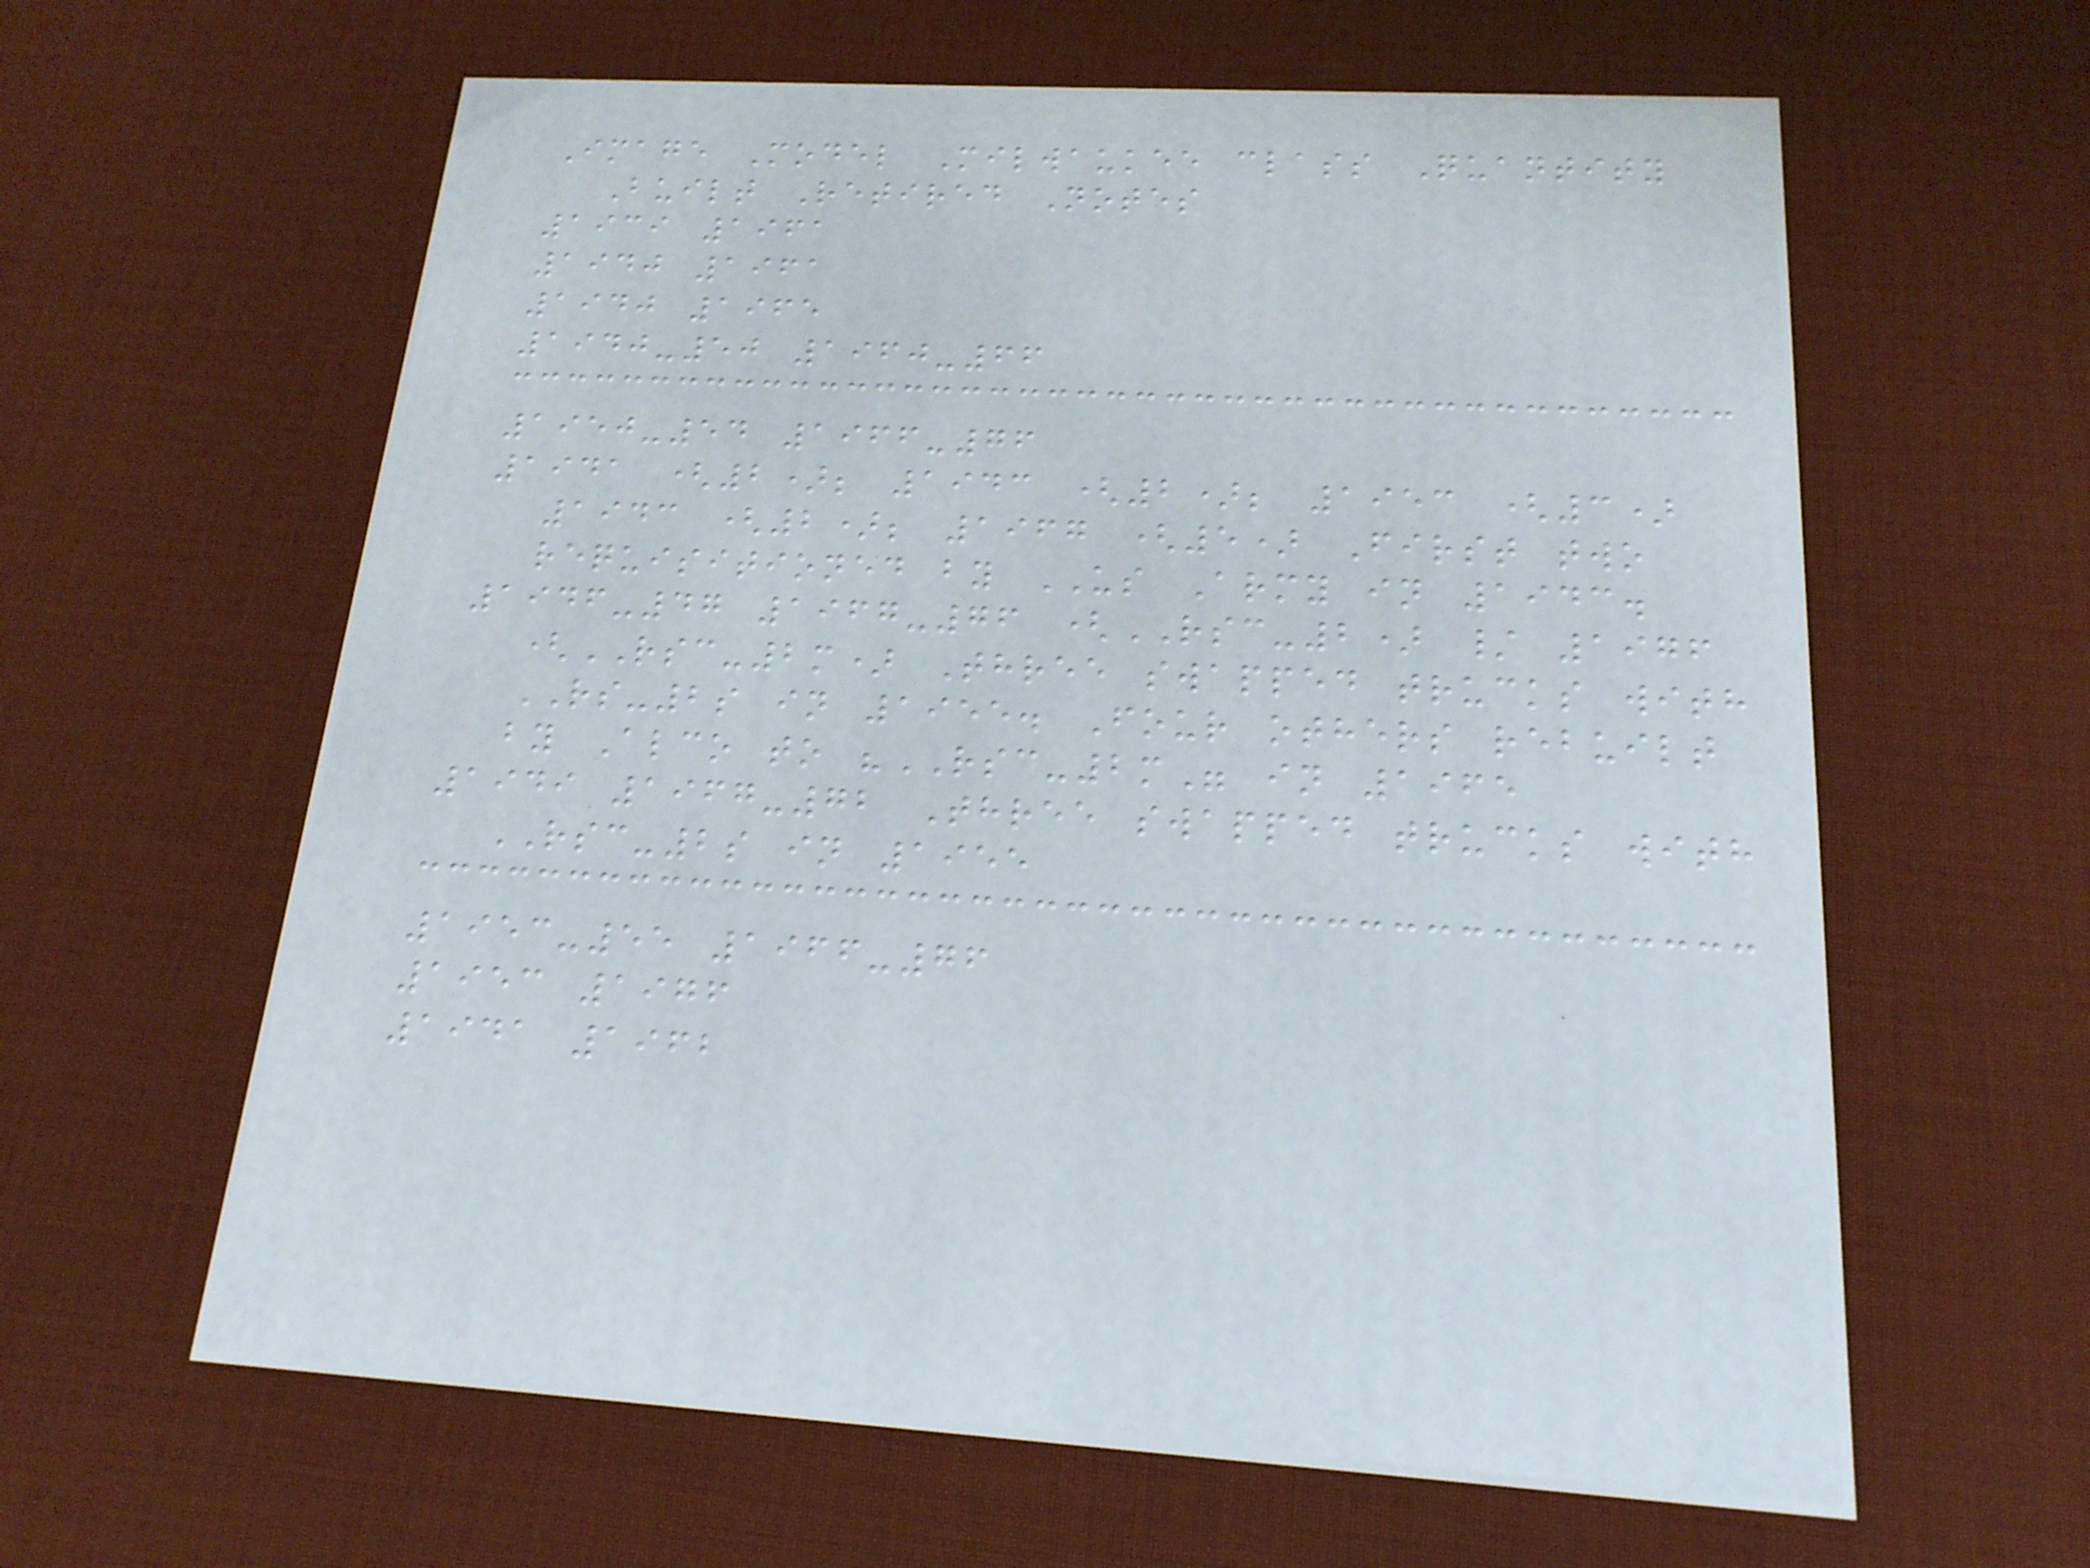Image Model Milwaukee class Quantity
Built Retired Notes
1939 1961
1940 1961
1940 1965
1940-50 1960-66
1950-54 1966-76
1941 (2); 1943 (2); 1953 (3)
1943 (2); 1967 (5) First two
requisitioned by US Army in 1943.
1946-47 1967-76 (RSC-2) / 1976
(RSC-2m) Three swapped trucks with
RS-2s in 1955. Four others rebuilt
by Alco to "RSC-2m" in 1965
1949 1967-72 Three swapped trucks with
RSC-2s in 1955
1953-55 1966-76
1953 1976
1941 1962
